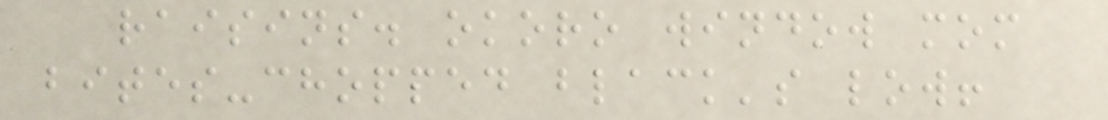raisins. okoro window mom
bites-chopped black's low!
